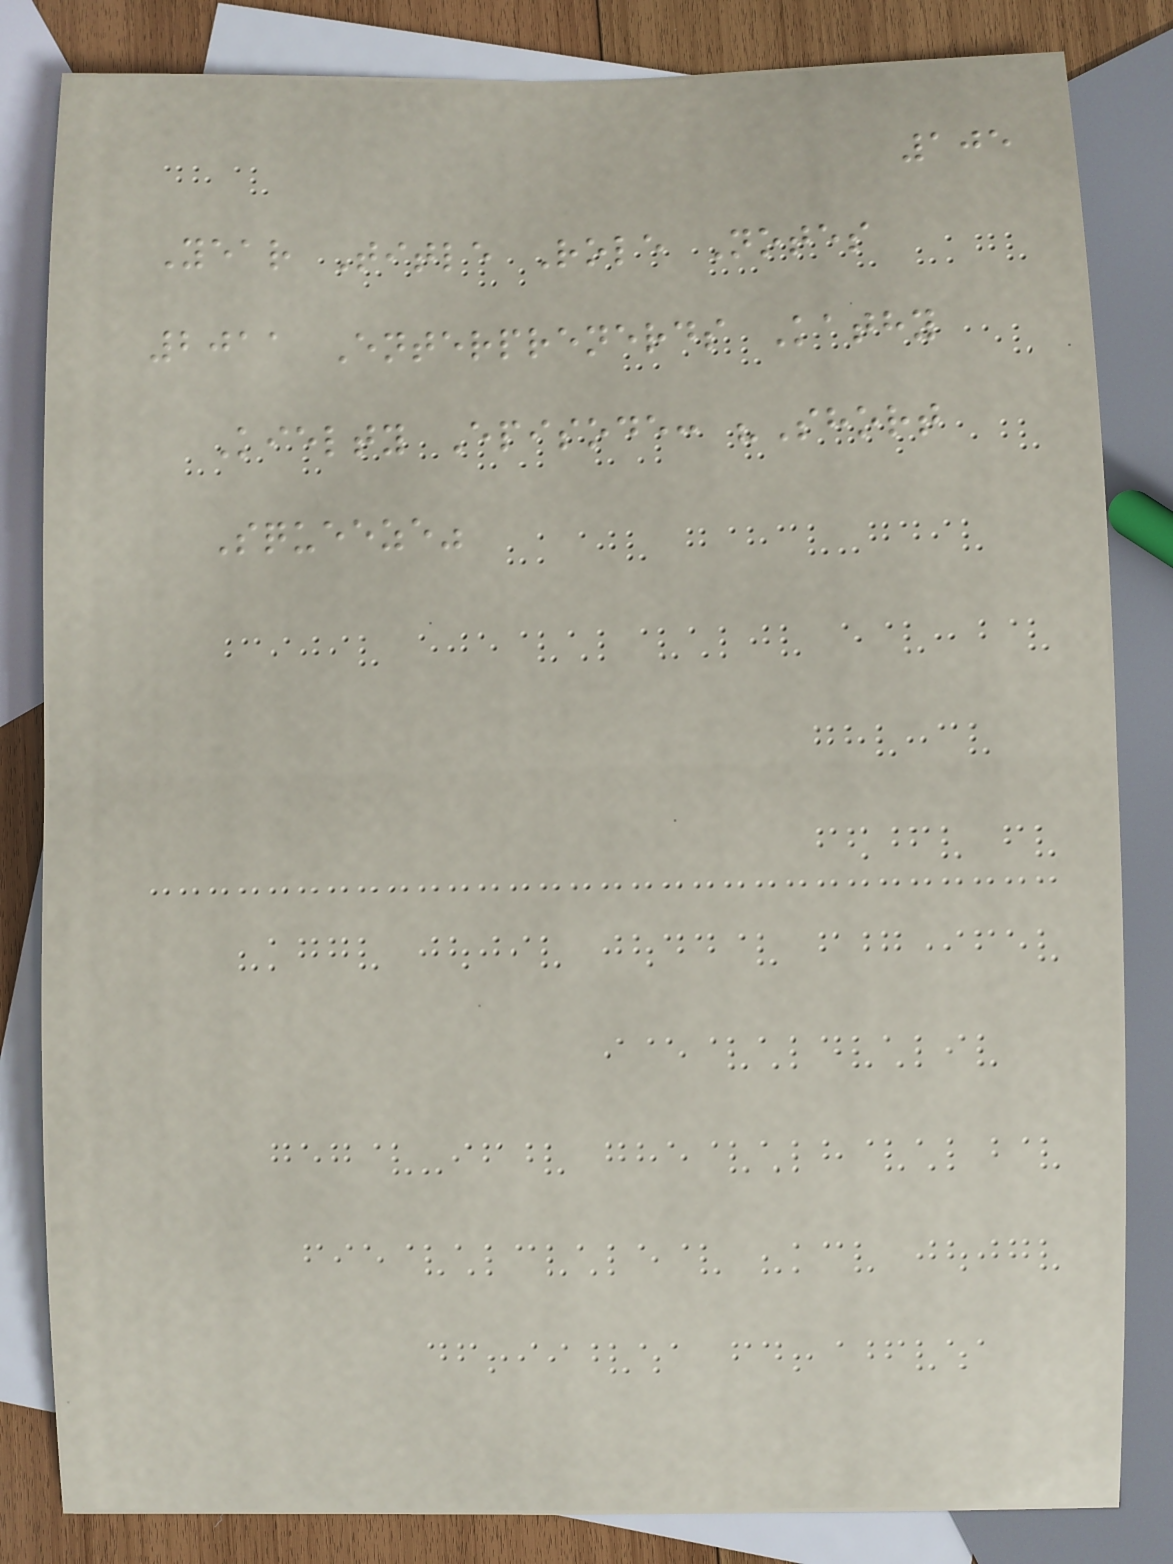105
Year Title Role Notes
2011 Enterprenerds Kathy
Kielty Episode: "Short
Squeeze"
